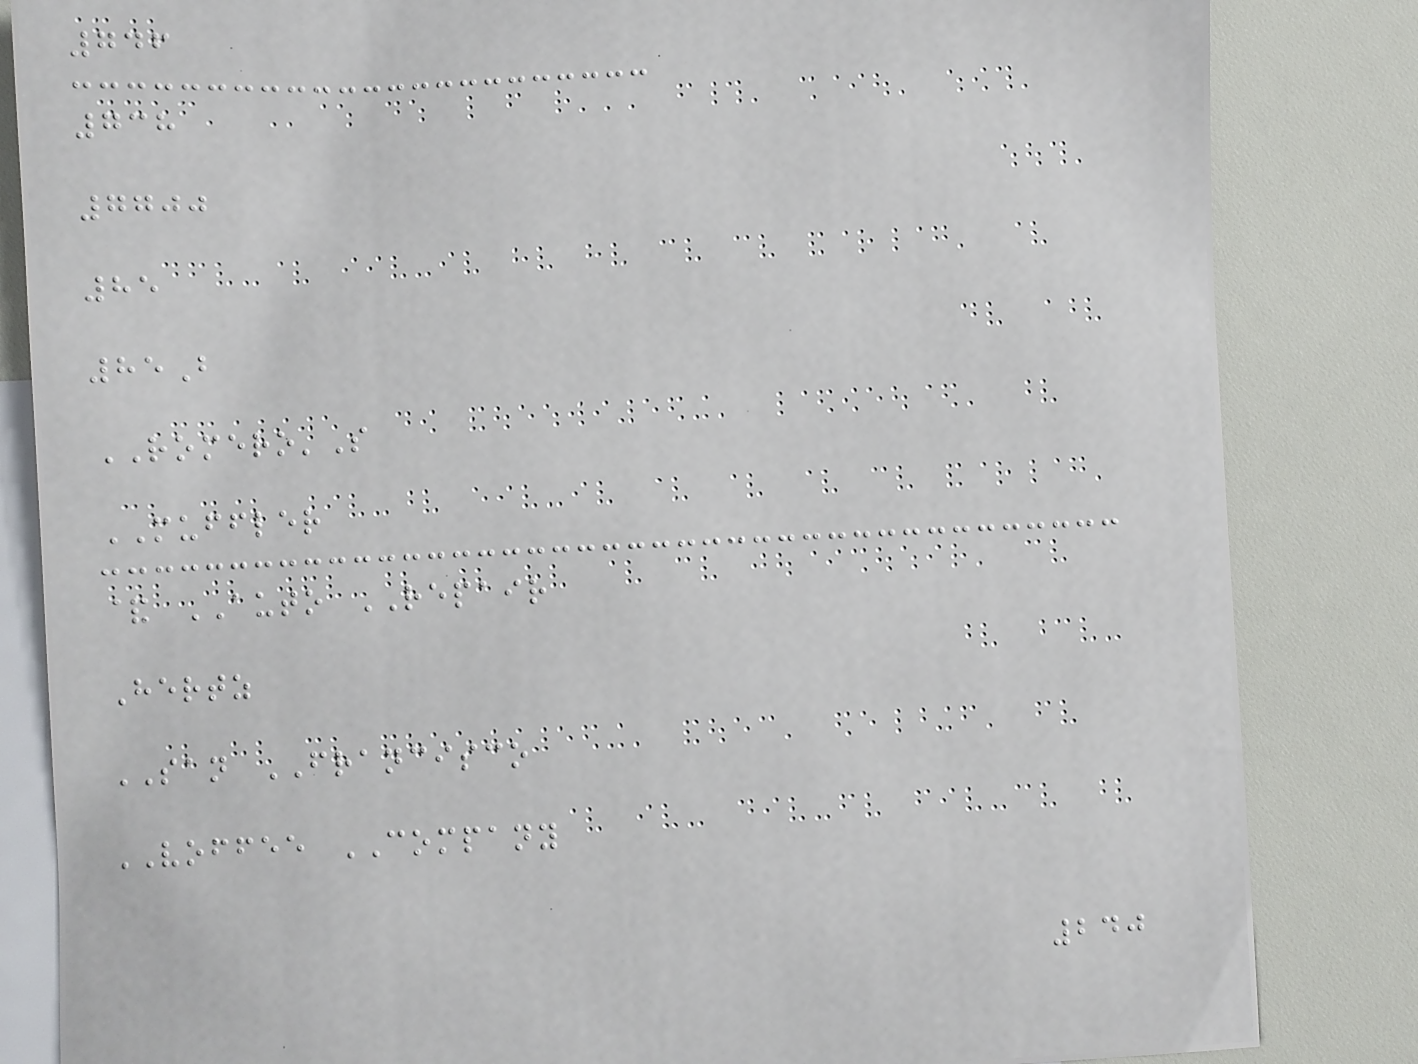746
738
7700
85
85B
ROMERO'S
MUFFLER
& AUTO REPAIR
Hertz
SAN FRANCISCO
VOFFEE COMPANY
240
